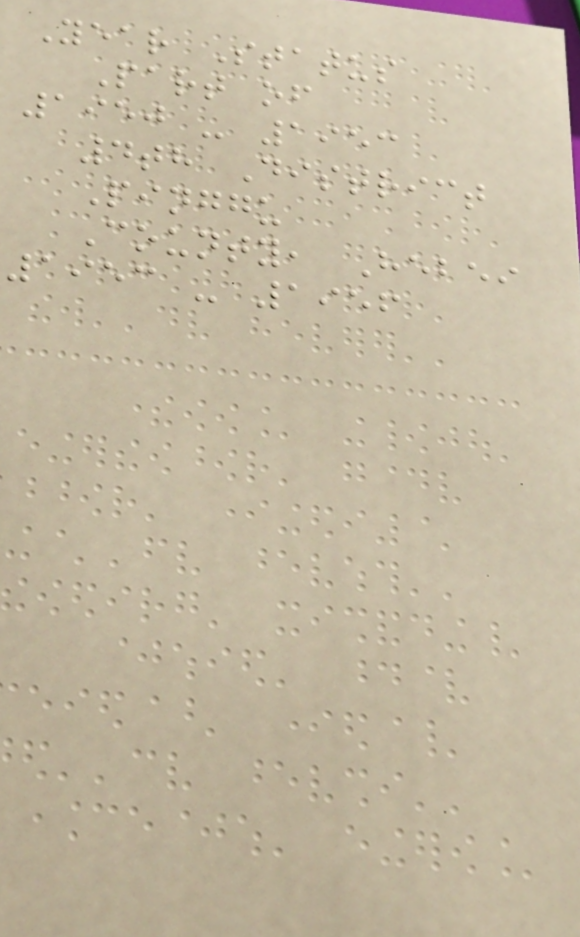Year Status
Part of
1950 - 1953
4th District
Pinggu
County, Hebei
1953 - 1956
